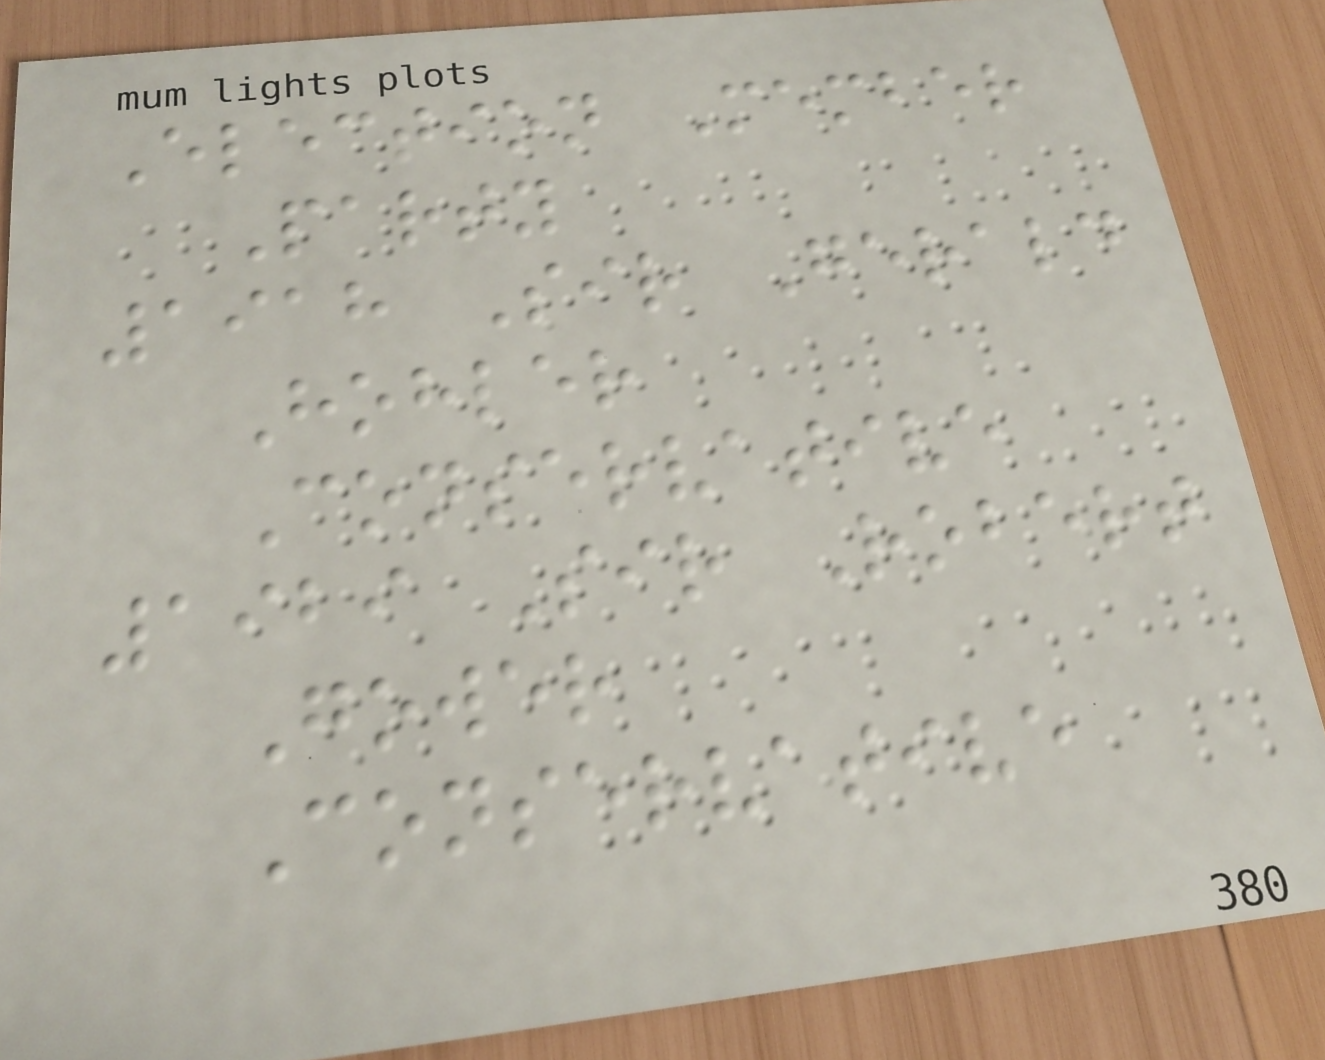Election Member
Party
1918 Sir Gerald
Hohler
Conservative
1929 Sir Robert
Gower
Conservative
